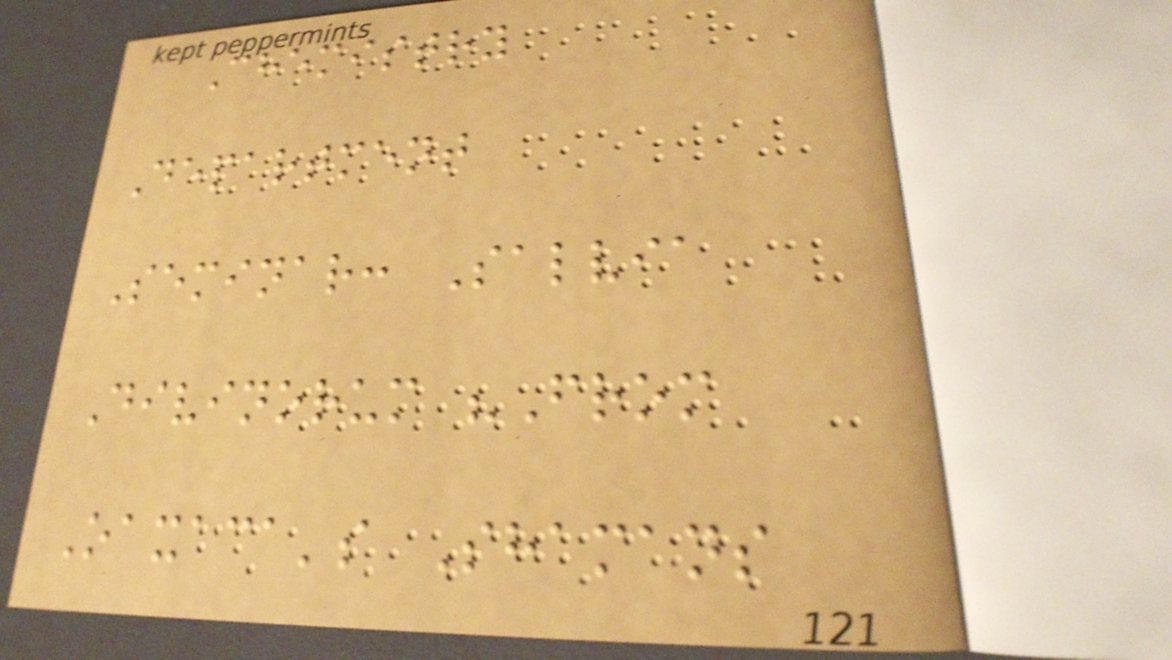Chemistry
Department
Seminar: Salvia
Divinorum "From
Oaxaca's Shamans
